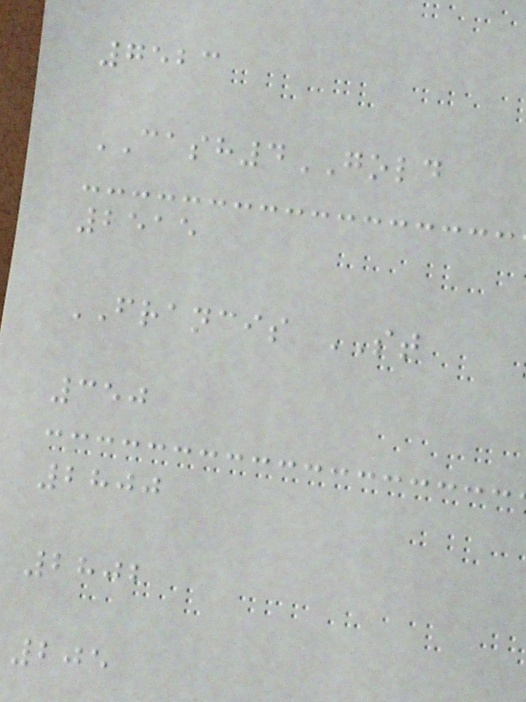7523
CASH4GOLD
2515
FRANCIS ST
350
2800
2802
205
